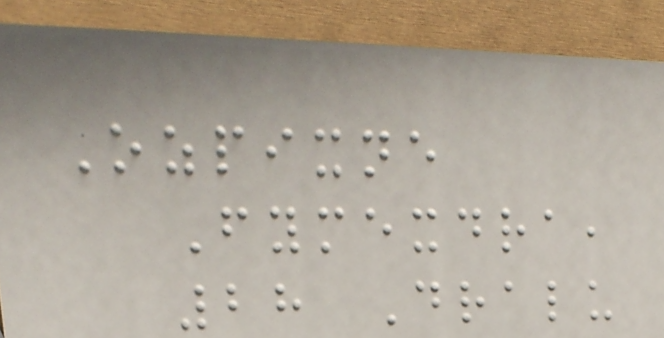Ozpixne
Fymexdra,
28 Dralu
